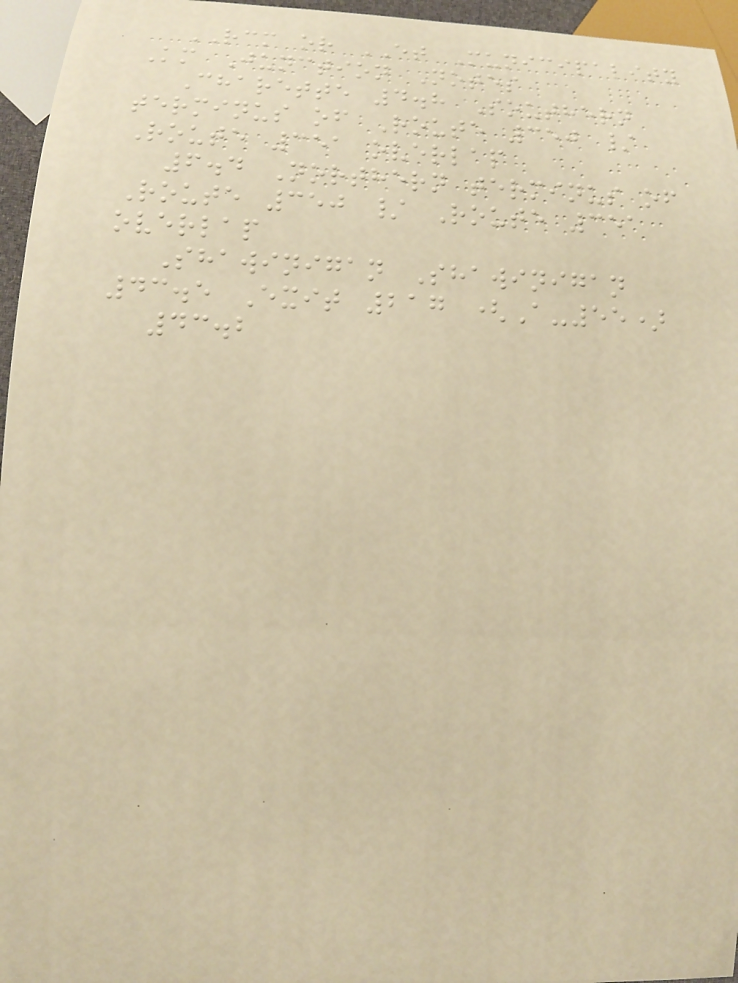RCM or ET Municipality
Km Junction Notes
Charette 4.8 Southern
terminus of Route 350 /
Route 351 overlap
6.4 Northern terminus of
Route 350 / Route 351
overlap
Shawinigan Shawinigan
43.5 Exit 217 (A-55)
43.2
